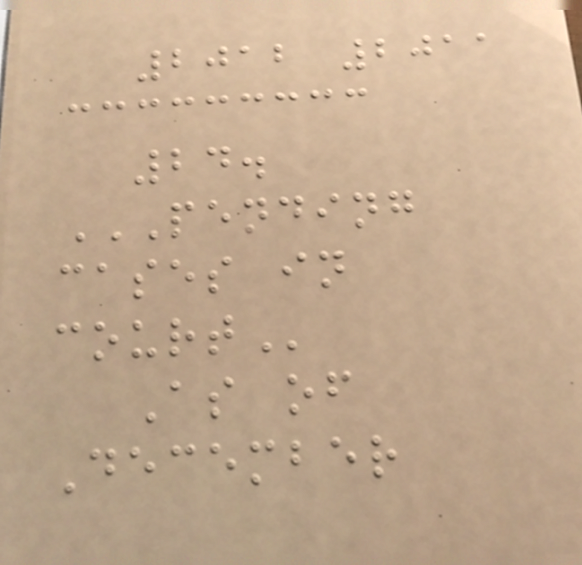2012 2011
24.
PENDING
CASES IN
COURT
As of
December
